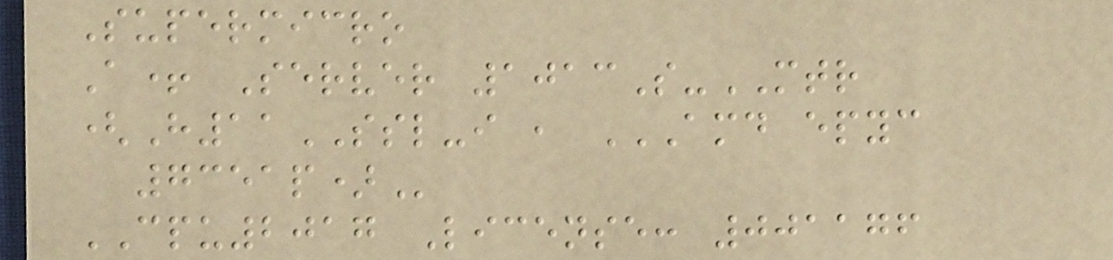Supermicro
A+ Server 1013S-MTR
(H11SSL-i , AMD EPYC
7351P)
CPU2017 License: 001176
